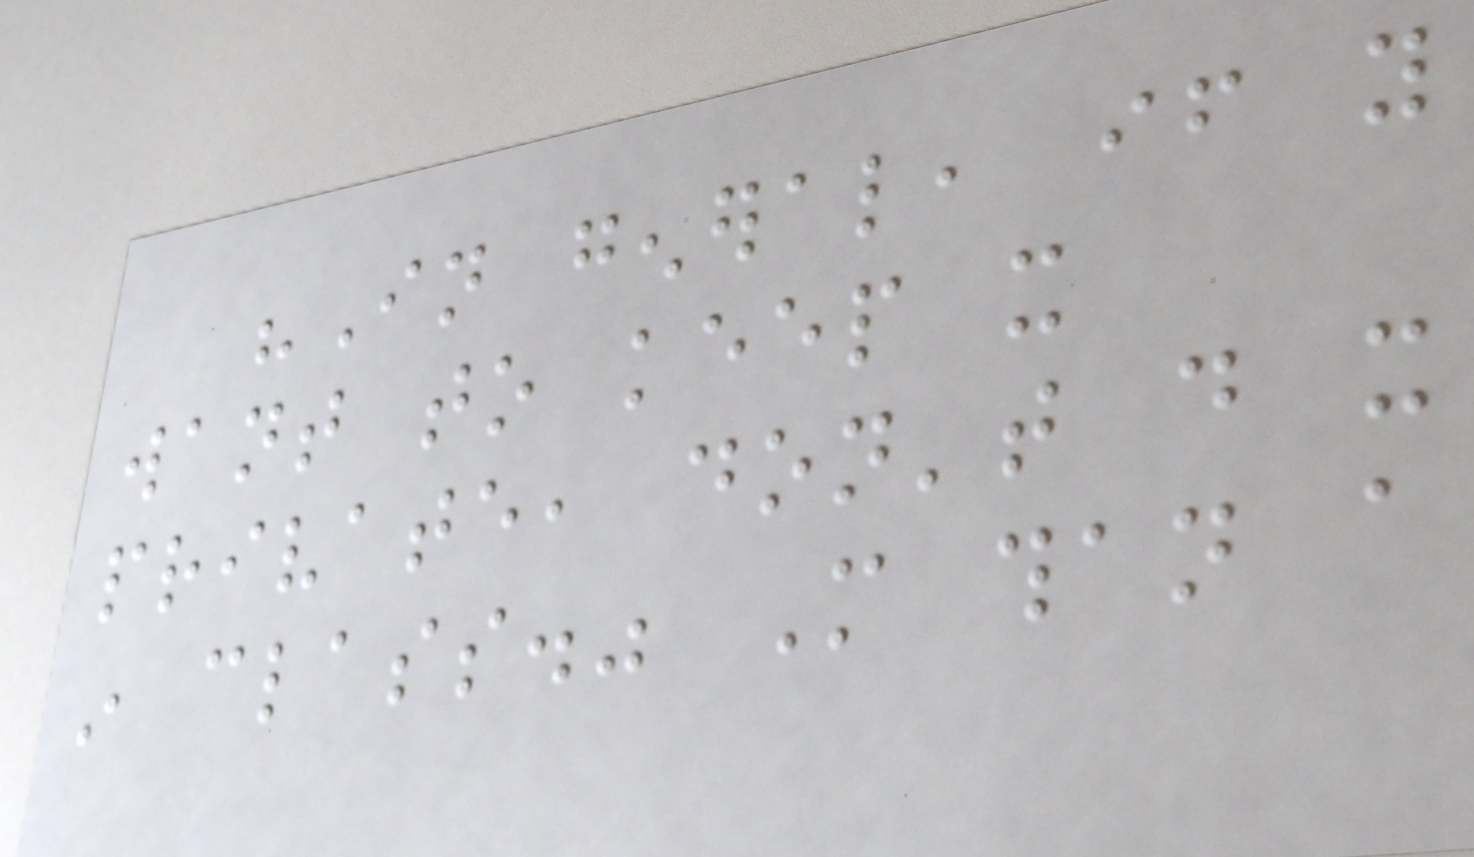"In general, if you
want to keep it
private, don't do it
in class." More than a
